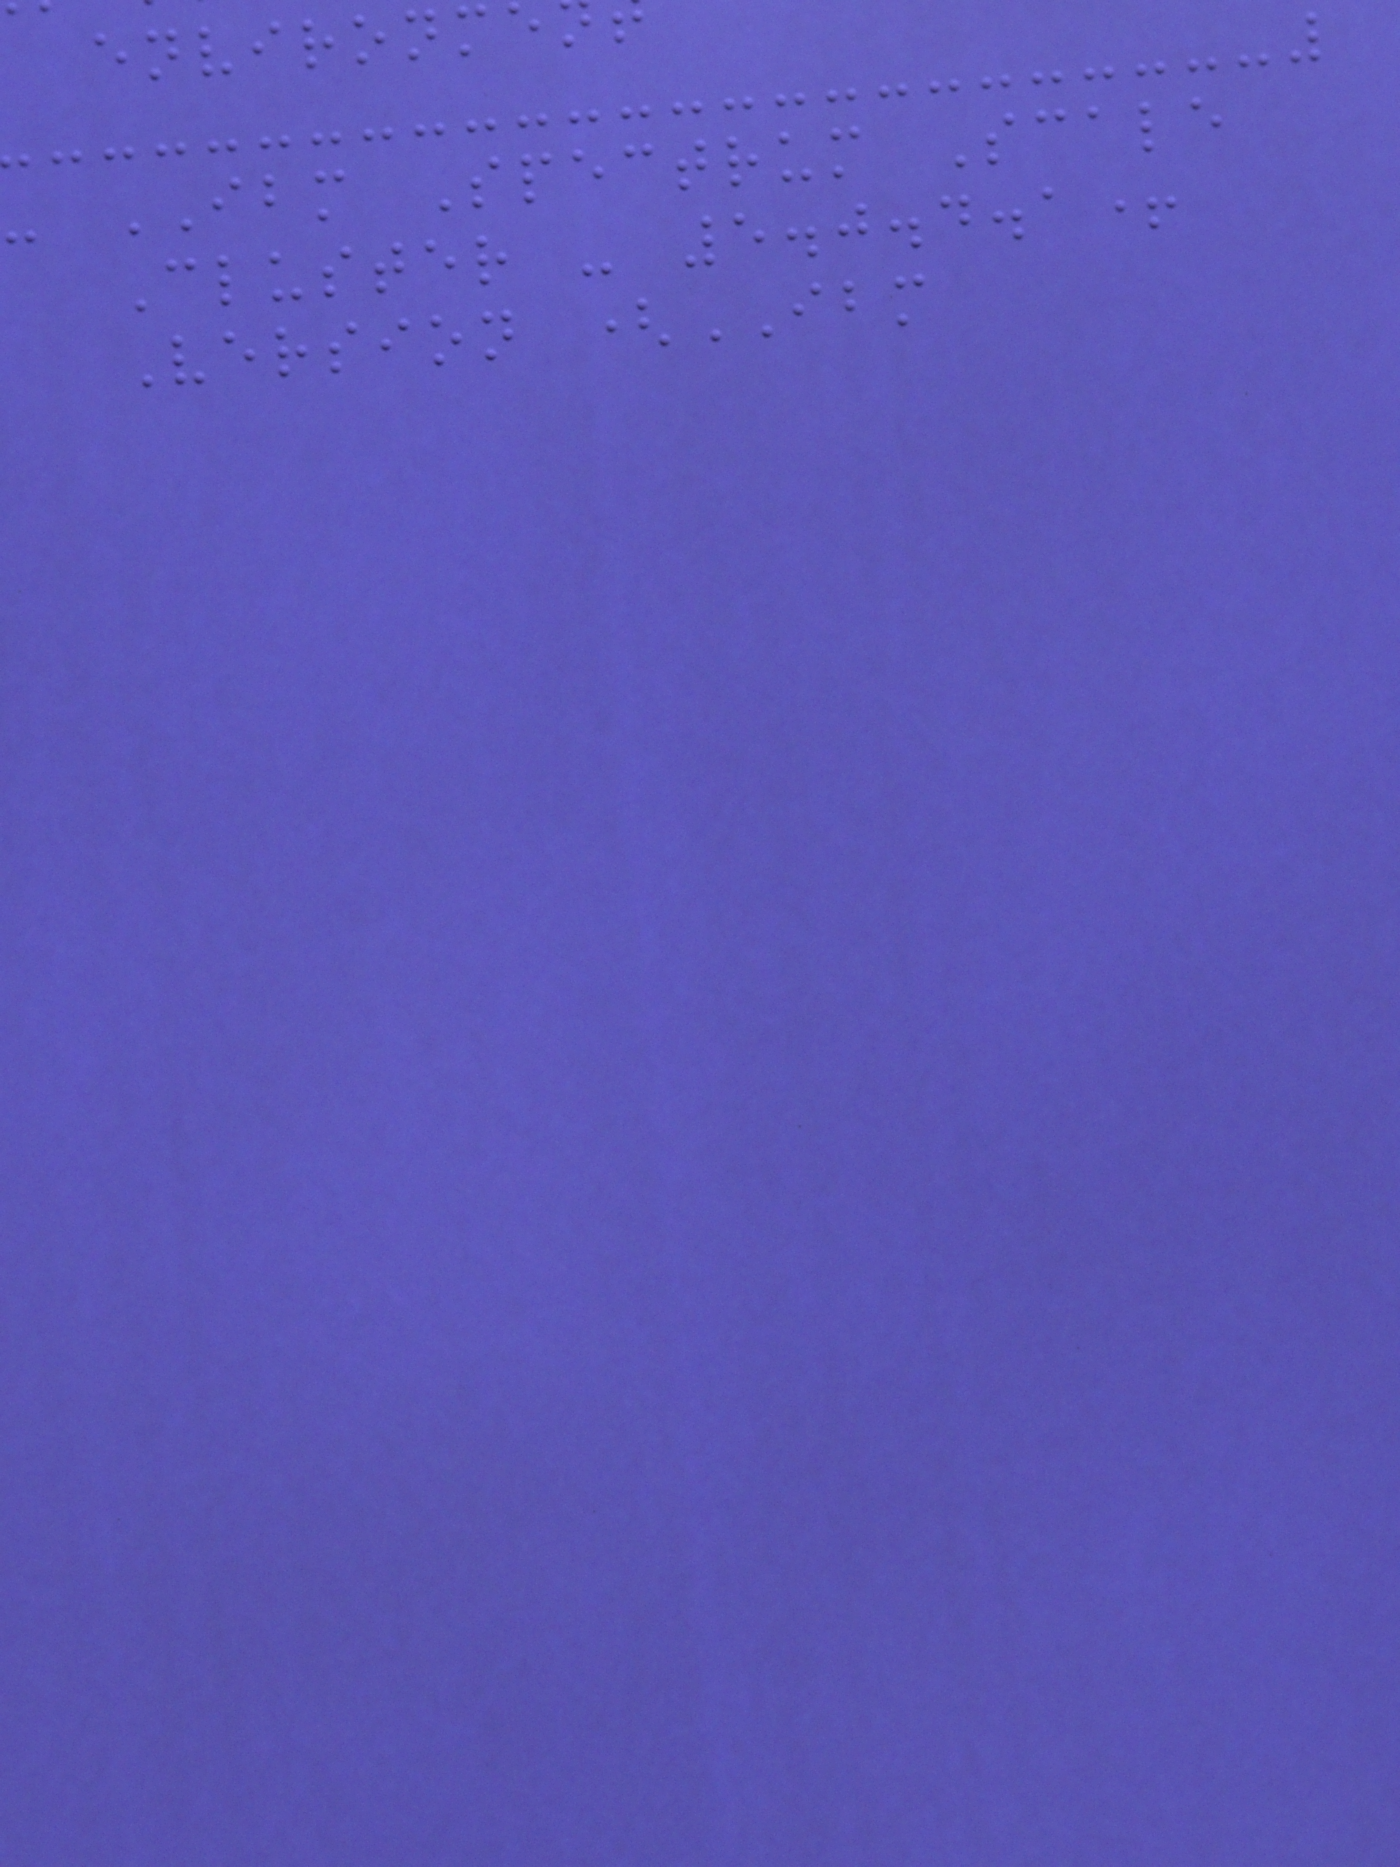environm
IBM Spectrum Scale
Cluster - 5.0.4.1+
Version (IBM
